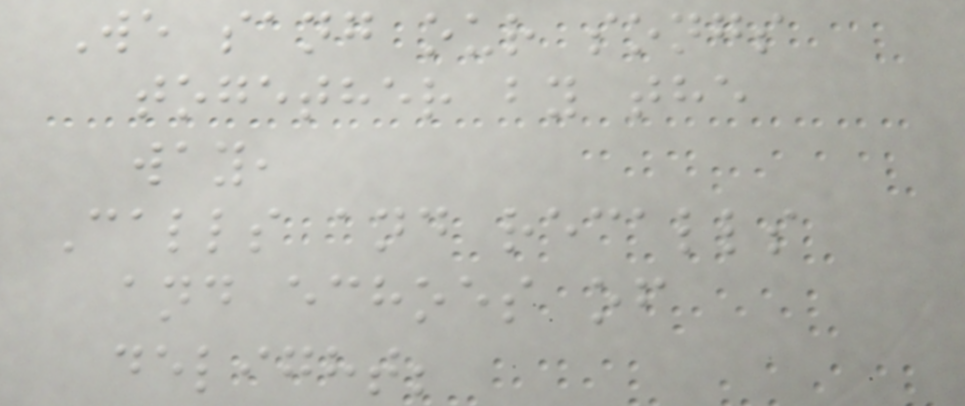We sang our songs
together by the
way,
Calls and recalls
and echoes of
delight;
